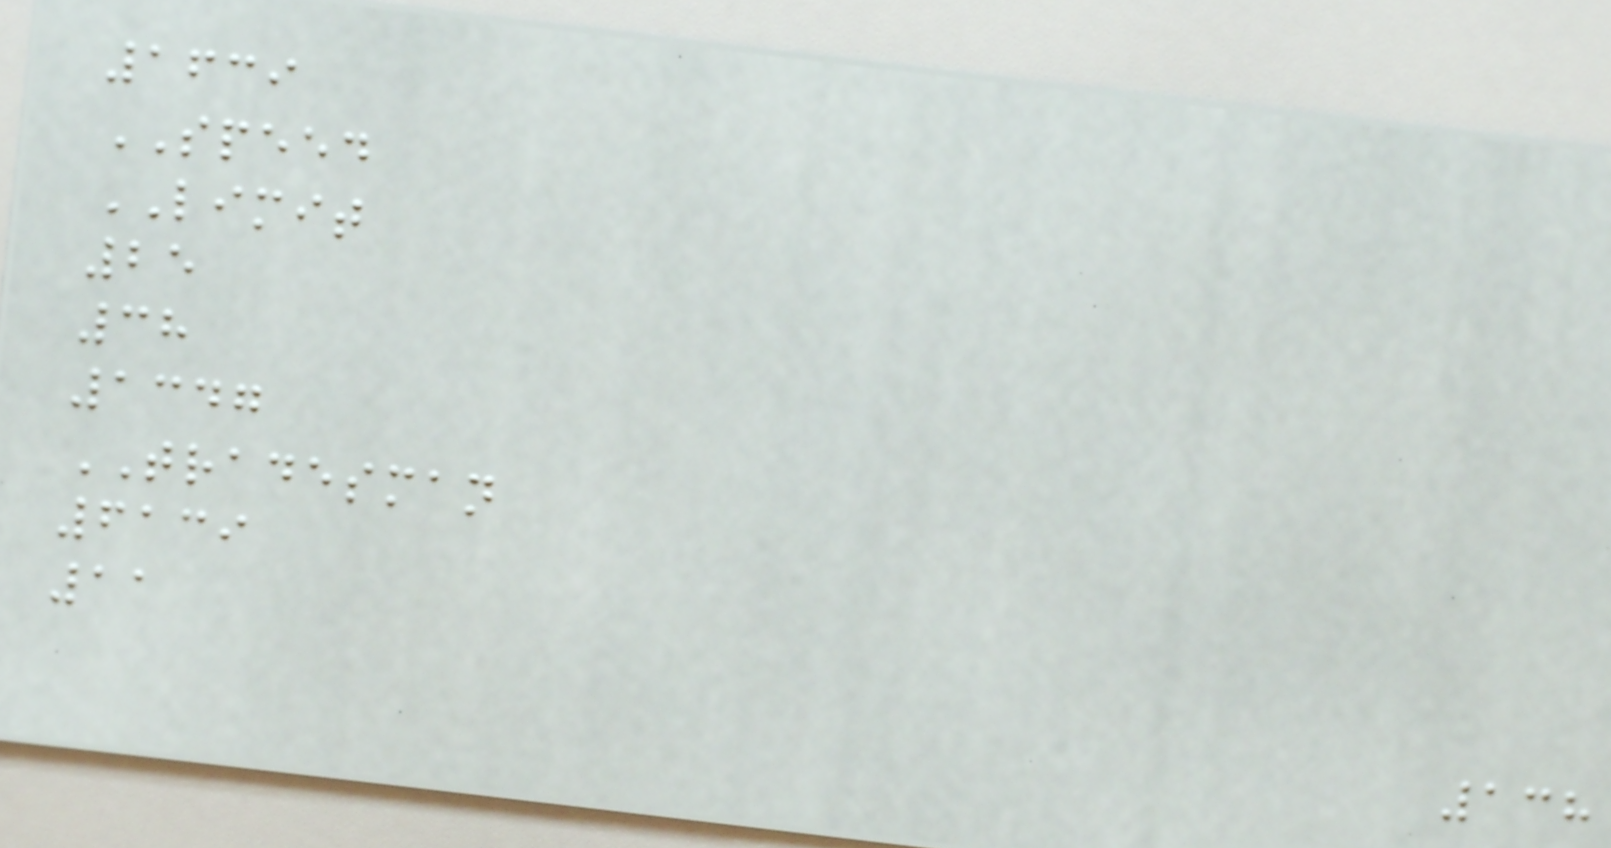1639
SPEED
LIMIT
25
38
1347
TRADESMAN
6139
11
138
